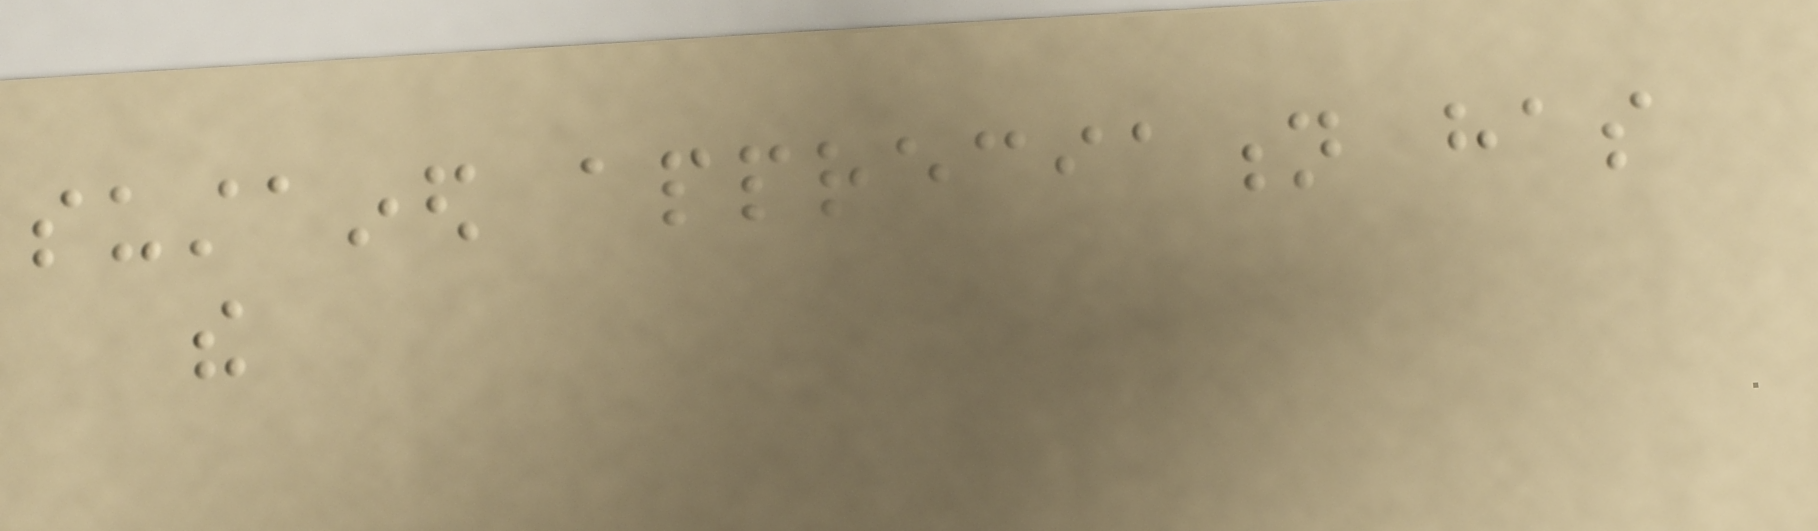sustained appreciation has
the
